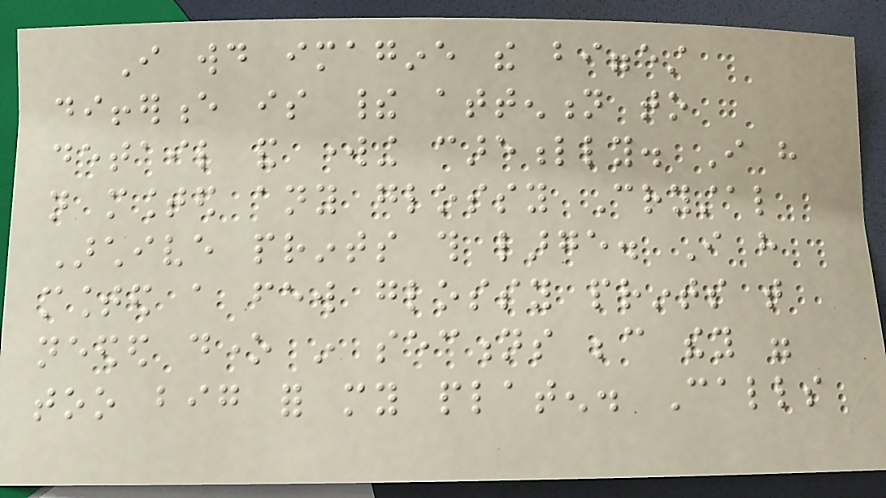I would imagine the biggest
difference is their attention to
detail and working carefully. I have
not mounted any glossy Crystal
Archive prints this large. I have
mounted a few glossy prints that
needed done in sections because they were
too big for my platen. Calls
